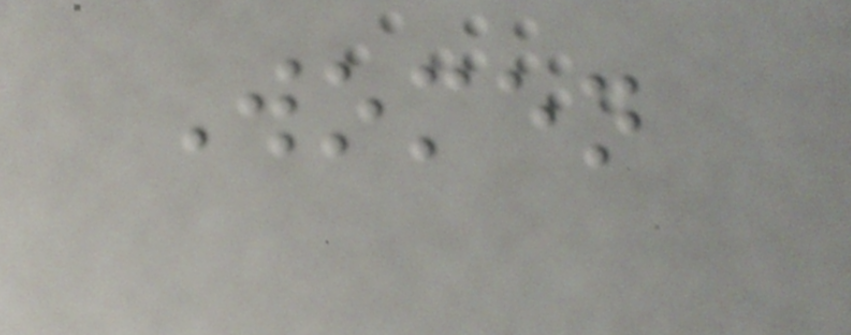Women
